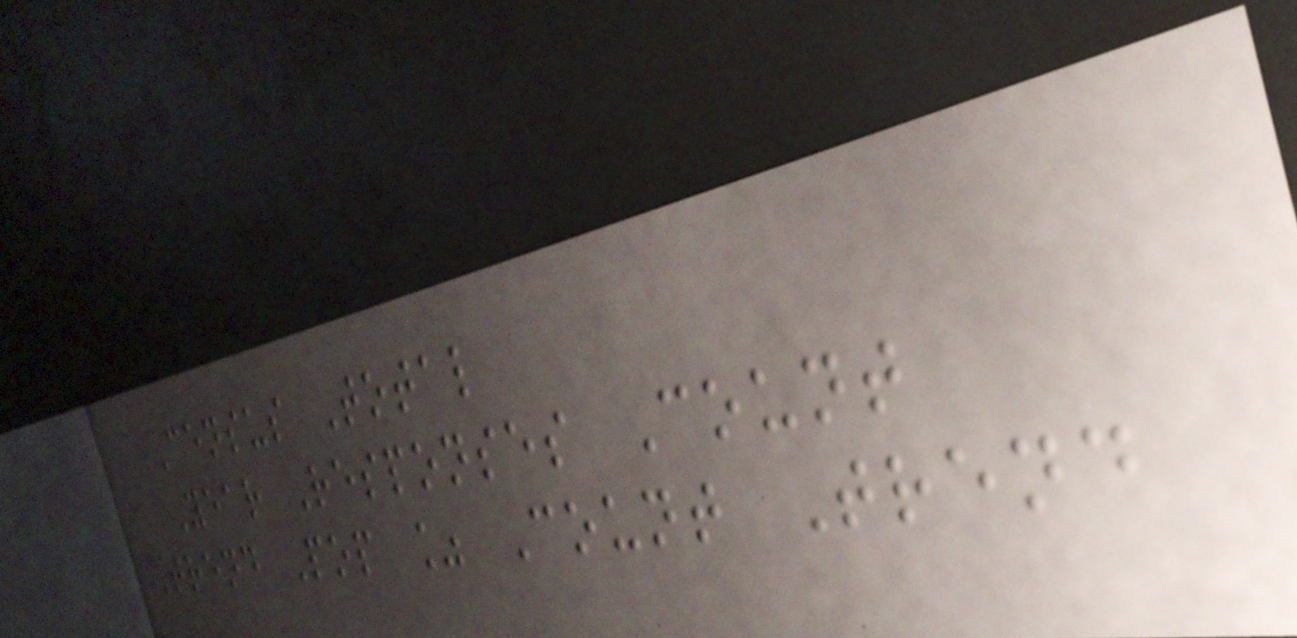Census Total
Year Responses Count
Trend Pop % Count Trend
